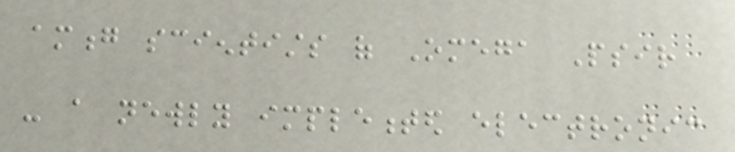among scientists of Omega Psir
- a newly implemented electronic
